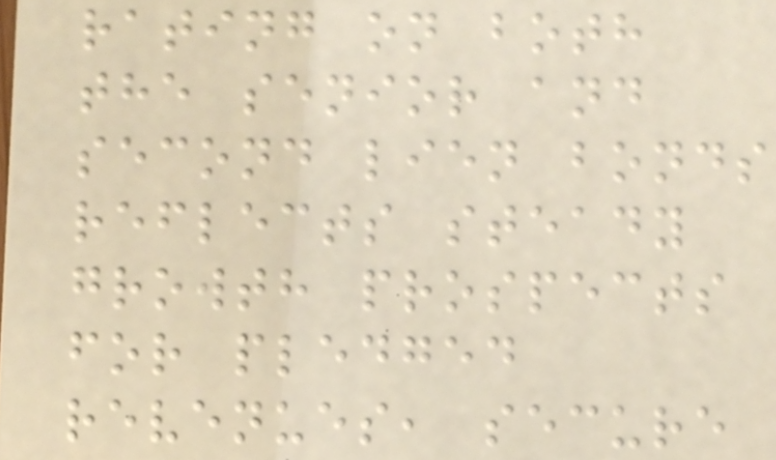rating on both
the senior and
second lien bonds
reflects steady
growth prospects
for pledged
revenues, secure
